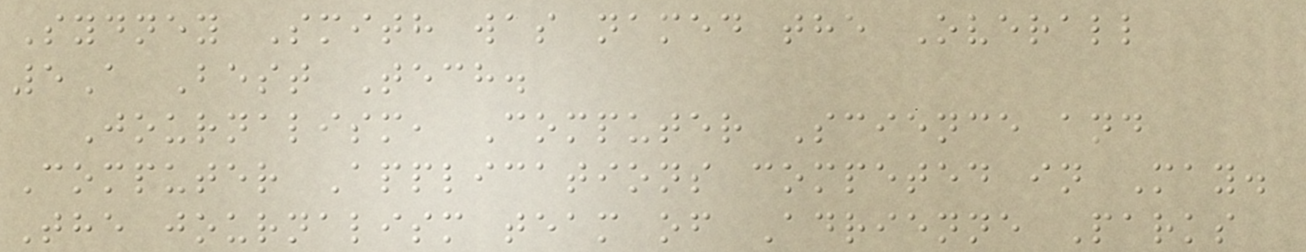Sydney Smith was named the Overall
5A Best Tech.
Journalism, Computer Science and
Computer Applications competed in May.
The journalism team of Adrienne Parks
